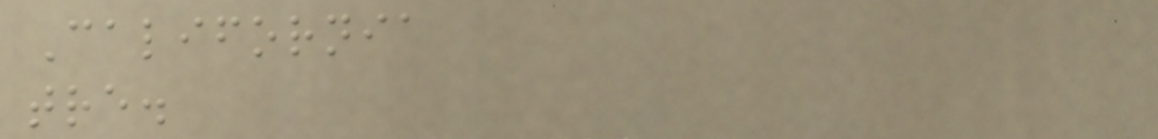California
tre.
